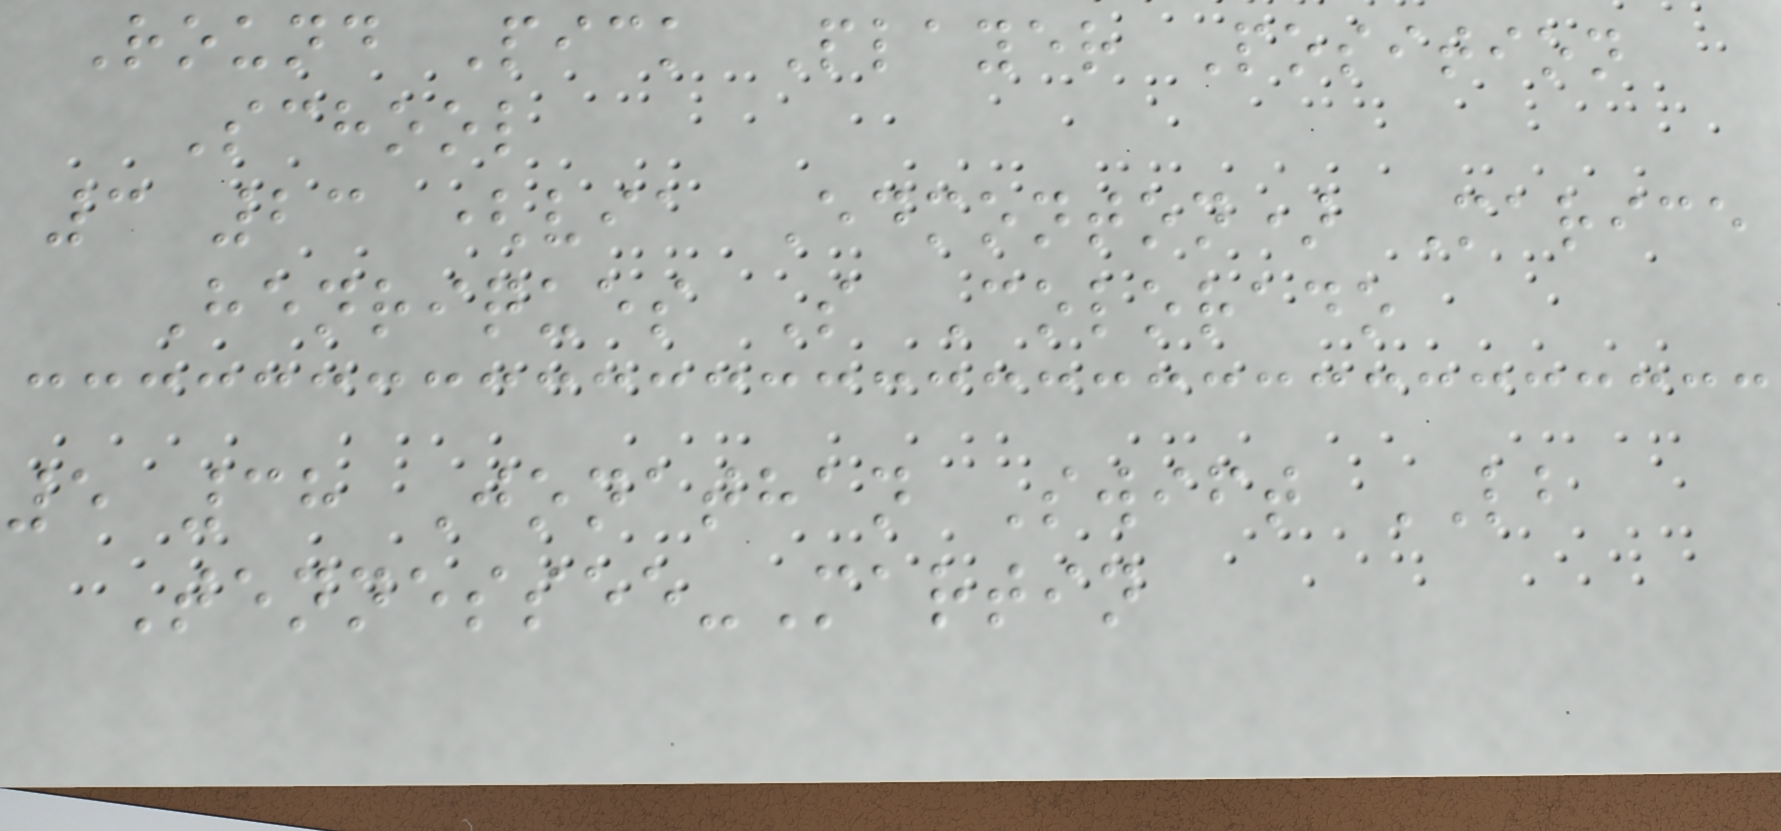Round Pick Player Position
School
3 23 (via Edmonton) Marice
Henriques S Colorado
5 38 Jonathan Swift LB
Tennessee-Martin
